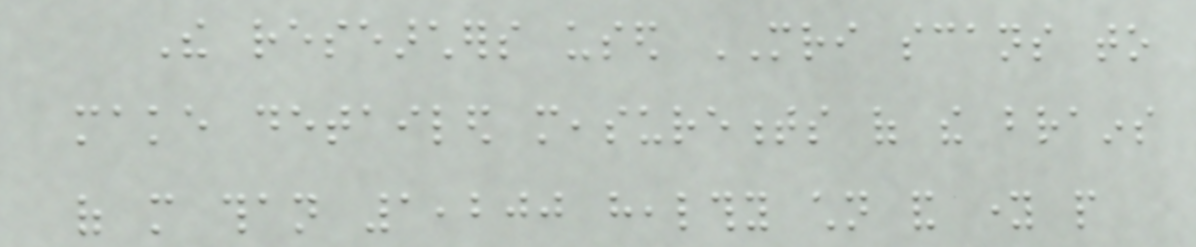The researchers used MRI scans to
make detailed measurements of the brains
of more than 1,200 healthy children and young people
